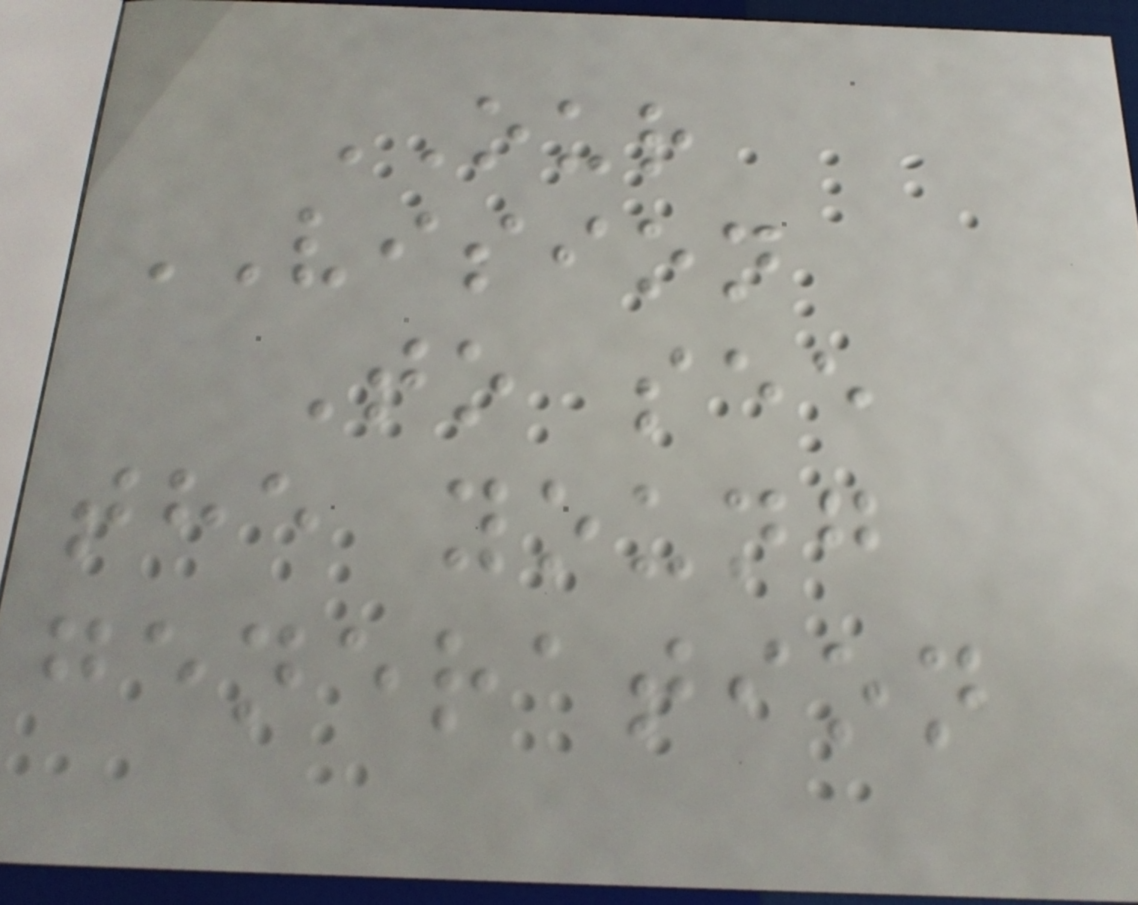OUR
VISION
To see
the young
generation
